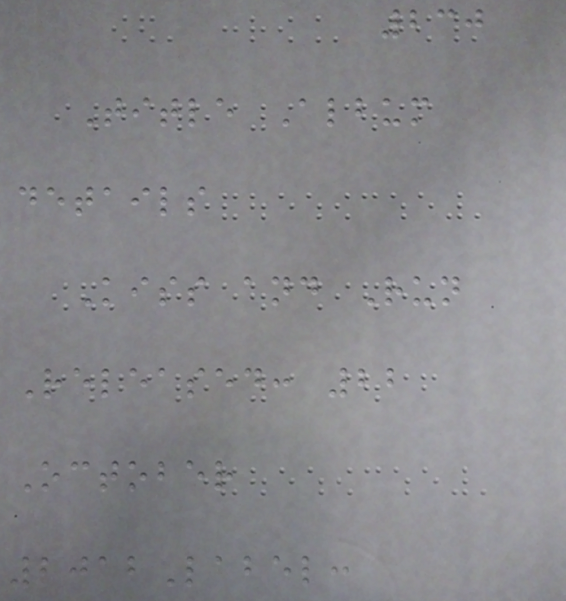230
Title Album
details
Kiss and Run
Released: 22
October
2012Label:
